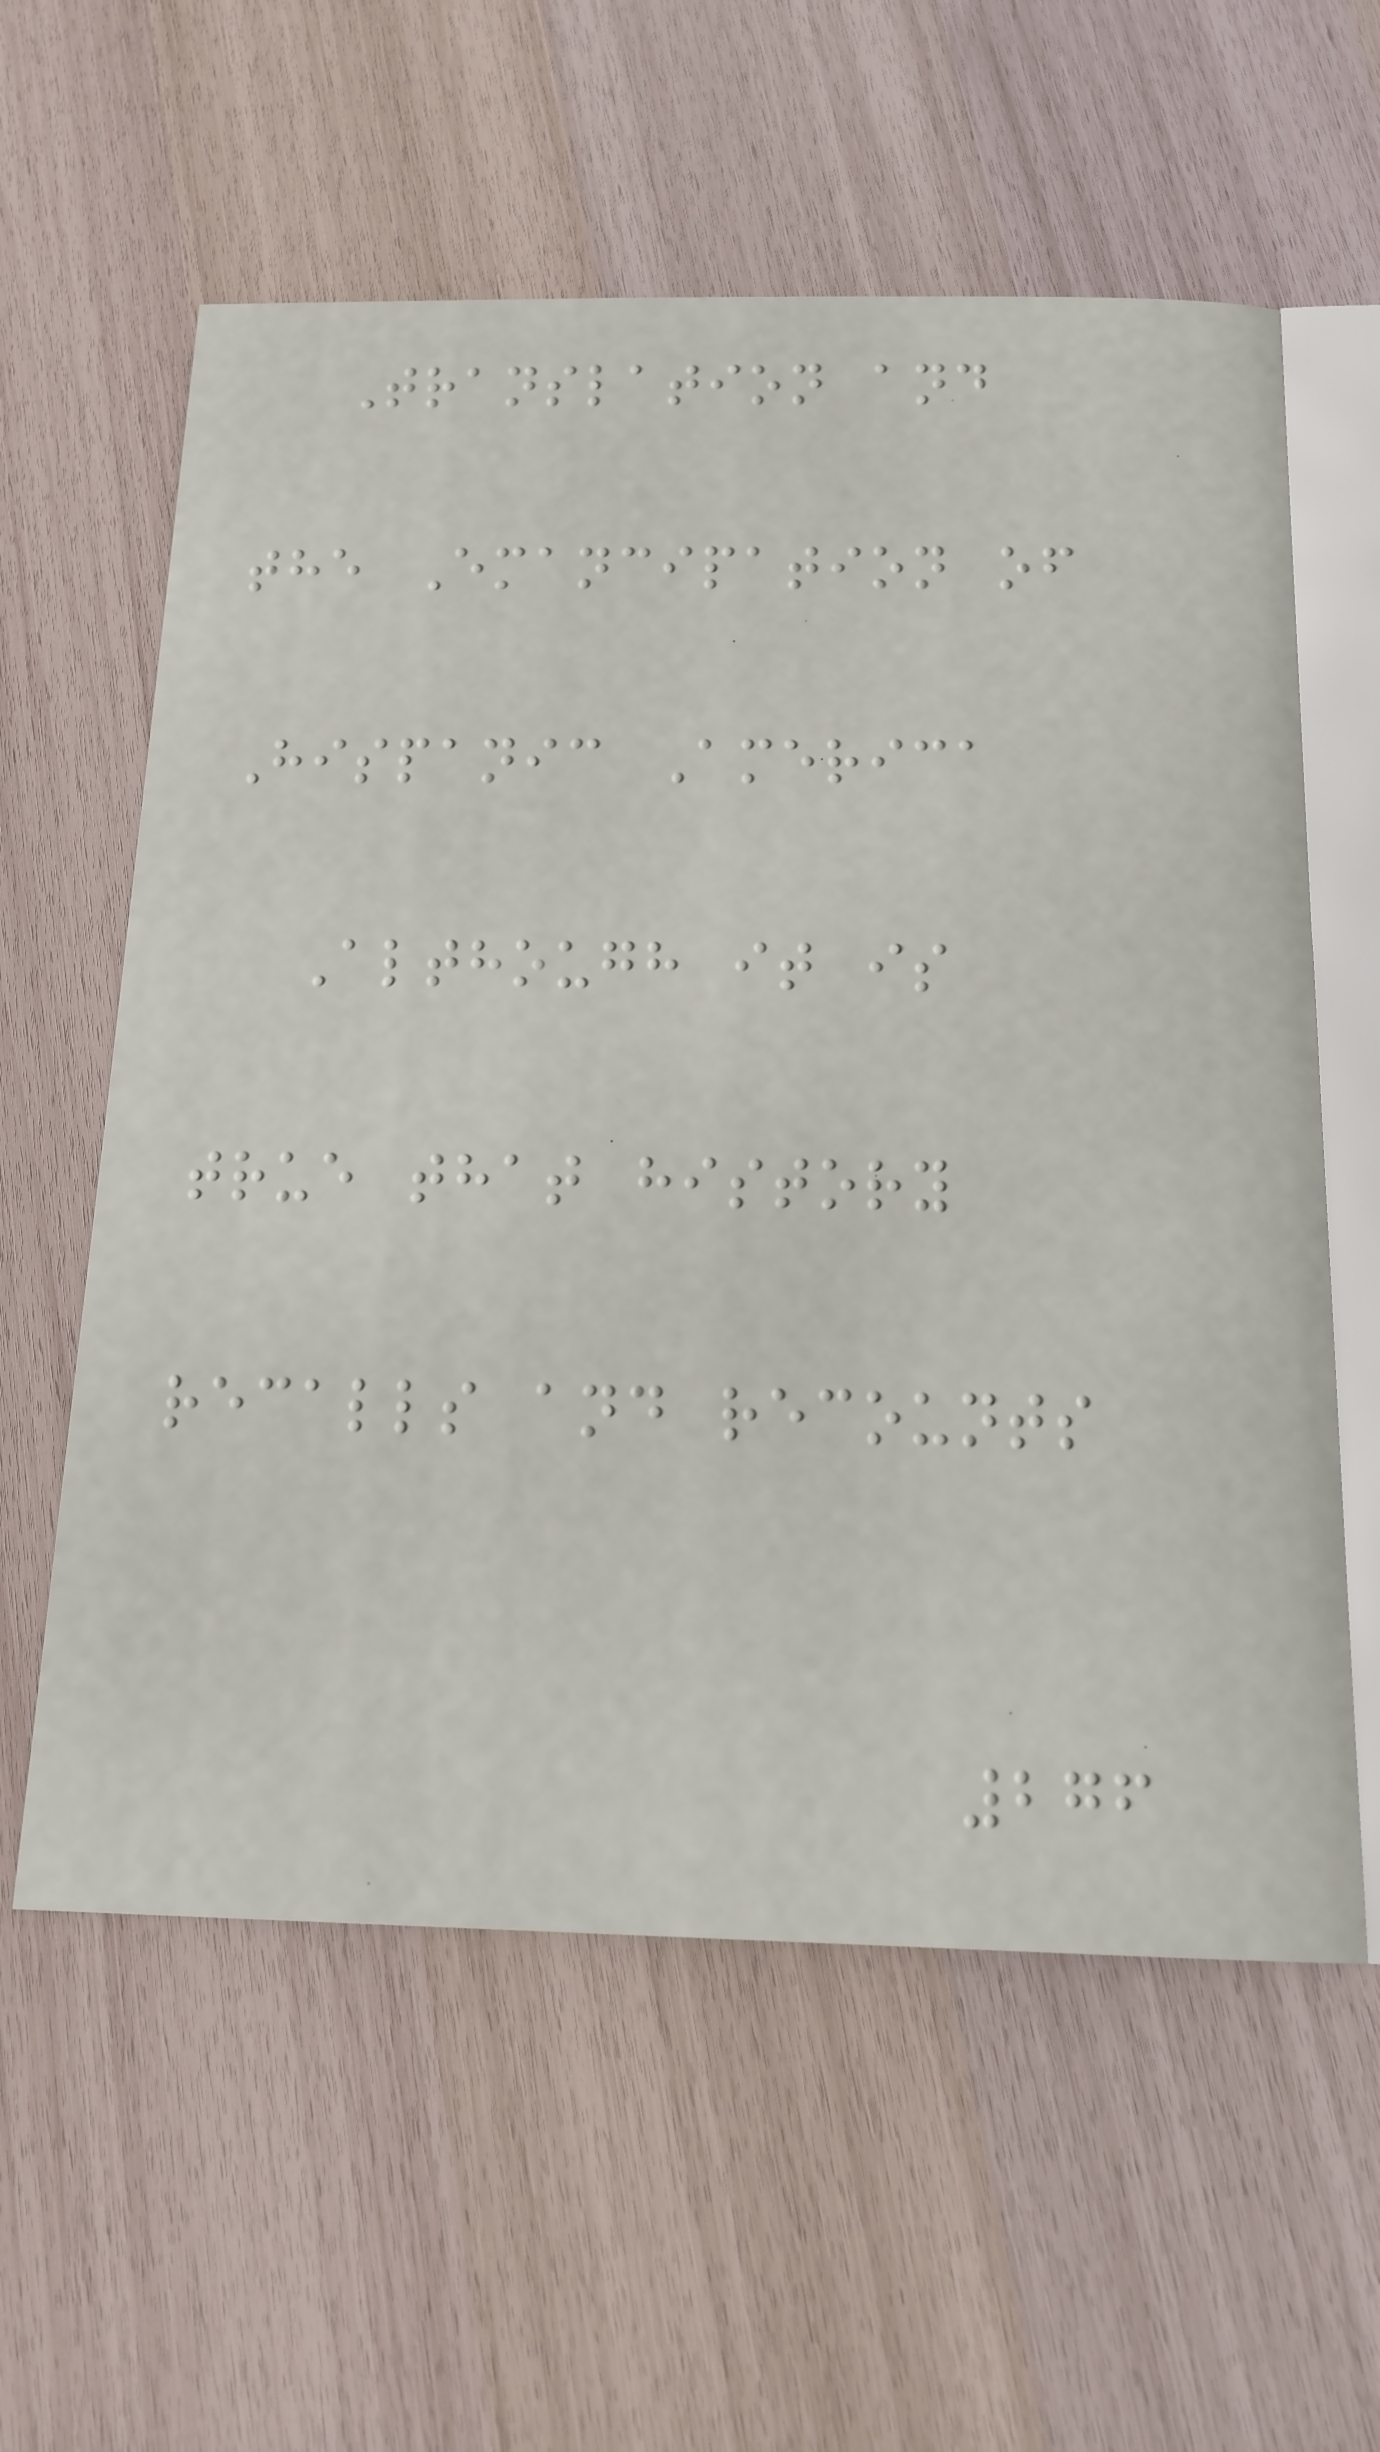Translation and
the Emancipation of
Hispanic America
Although it is
true that history
recalls and recounts
276
